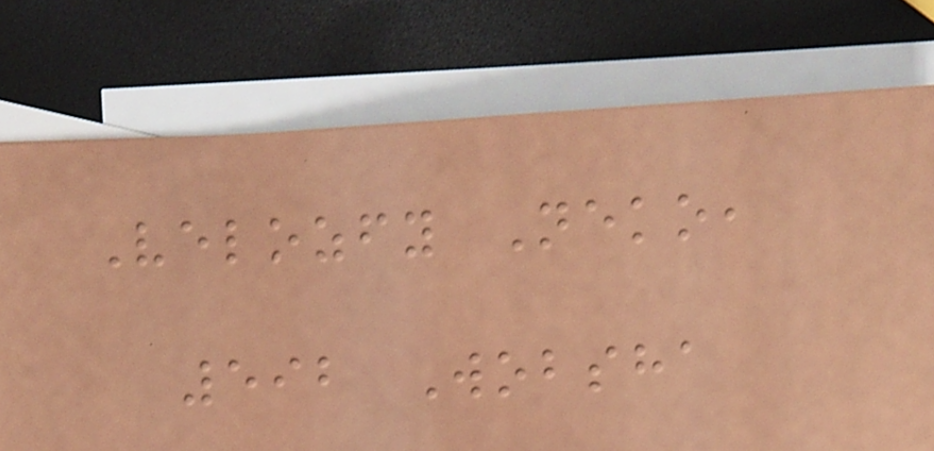Velozfy Neko,
592 Wobsha
